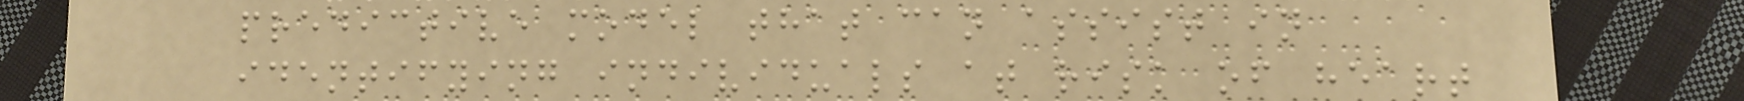predictive model that can assist in
identifying individuals at risk of heart
